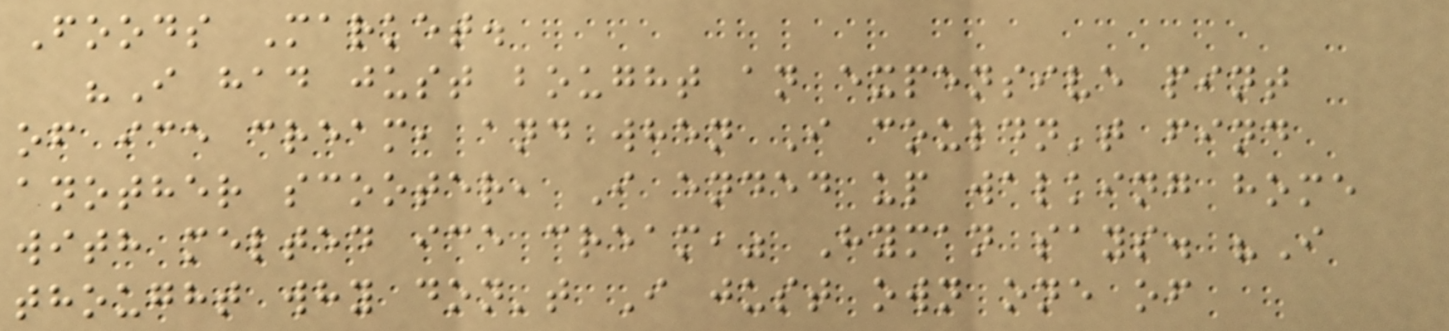Foods Market.
"I had just bought an expensive pint
of ice cream, and when I couldn't find
another scooter, I ended up walking home
with melted ice cream," Hyman says. "I
thought why don't I just own one of
